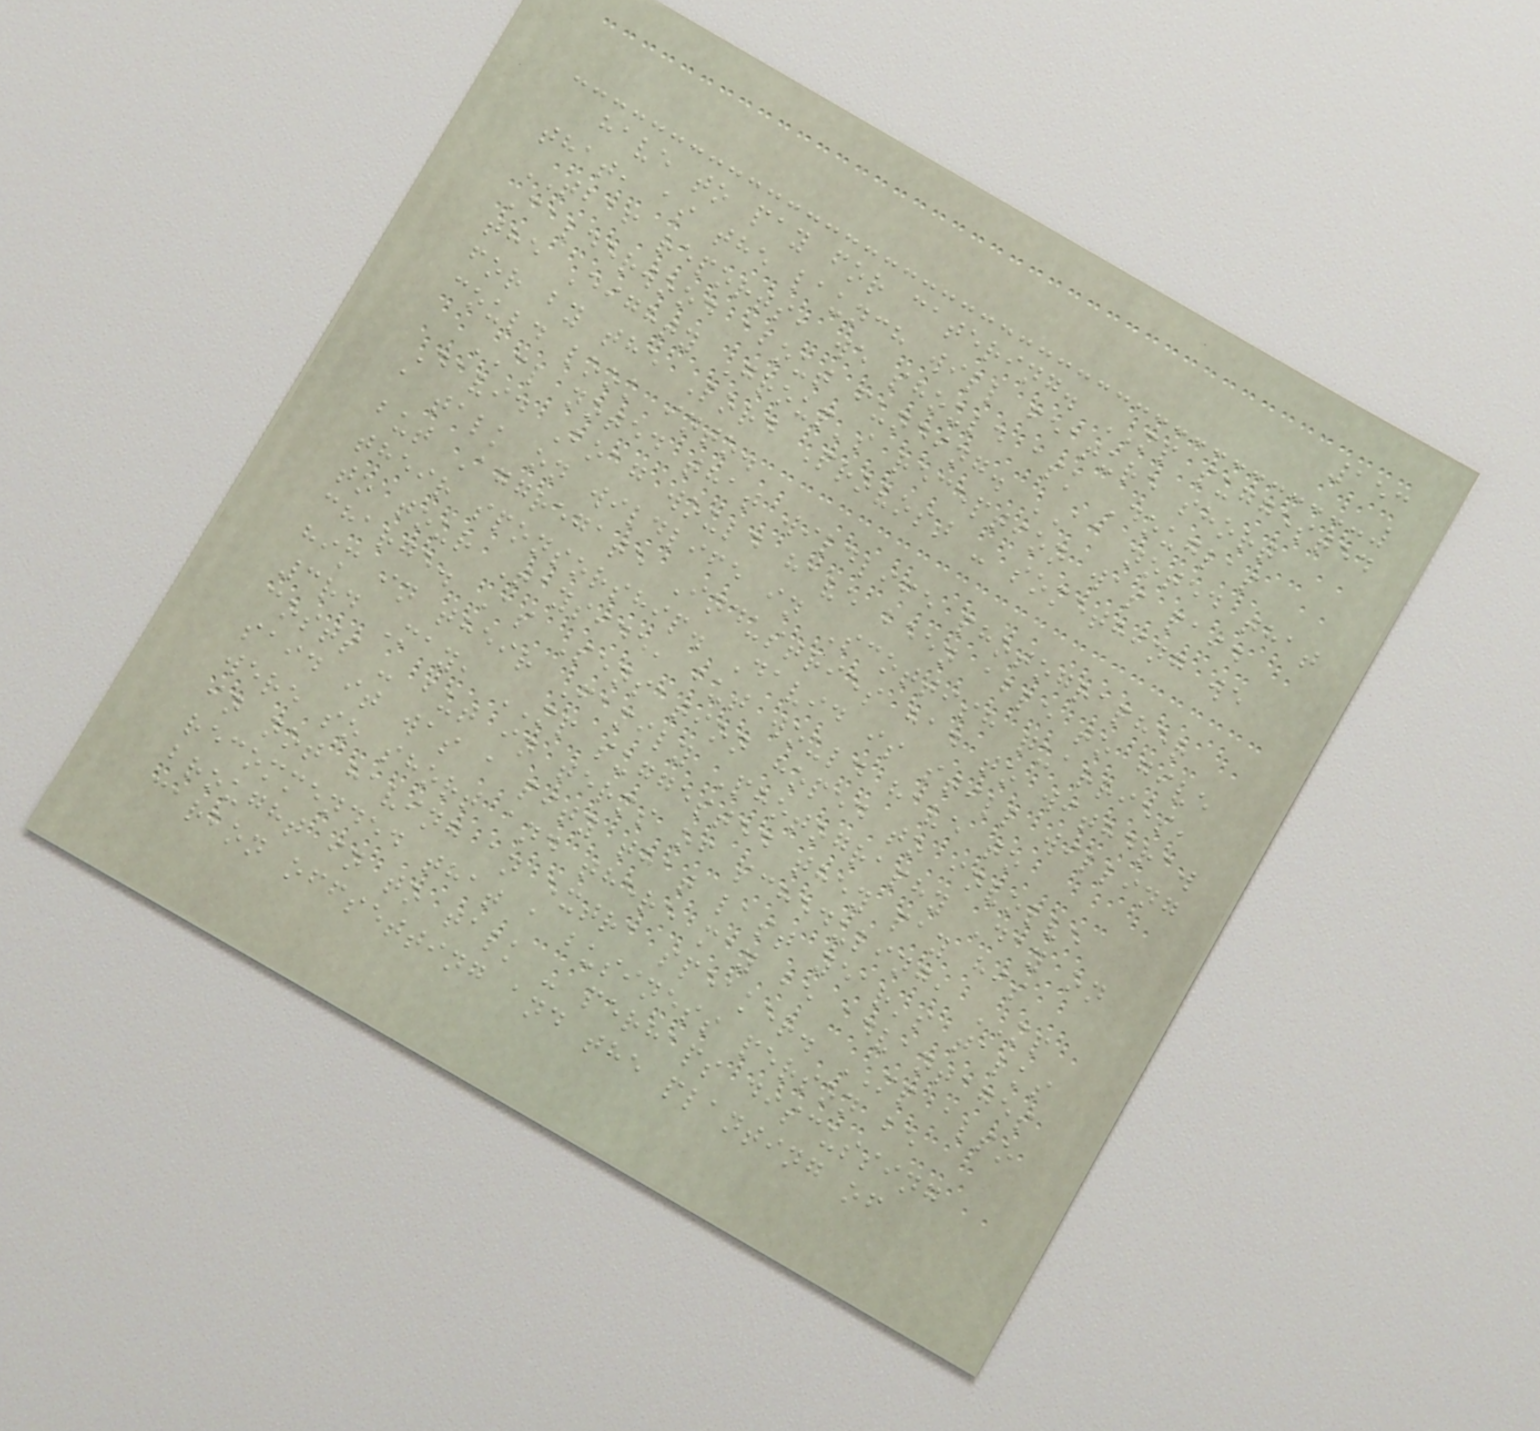153
have to pay for catering. MP suggested
that, as the launch will feature short
TBAF reports, we should ask Douglas
Calderwood about funding. AA noted that
the Dighty Group's reception was paid
for by the Lord Provost - something we
could look into.
CL noted that wildlife photographer
David Boag would have been able to give
a talk on wildlife in Scottish quarries,
but Aggregate Industries had to withdraw
their sponsorship. David is still willing
to tour Tayside, but would have to
charge. As Sensation hoped to involve
him in their Family Photography Day on
3rd May, MP suggested they pay his
costs - but in terms of scheduling, MP
said it was a pity that last year's talks
were so short and there may be advantages
in not having an extra speaker. MP also
recommended that a business person be
brought in to talk - perhaps discussing
carbon offsetting and the planting of
